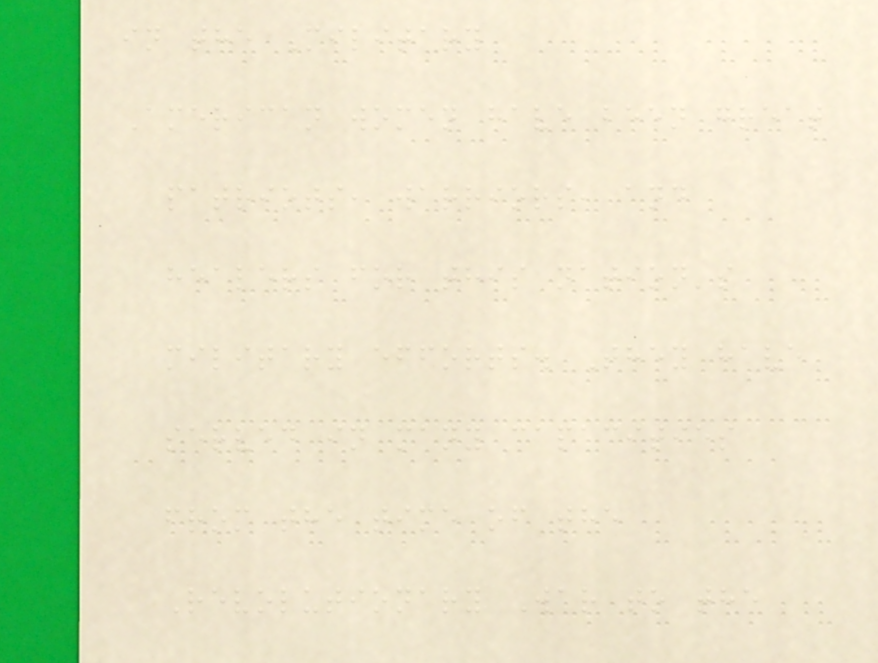in the Military
American women have been great
patriots, warriors, and
healers for this nation's
military efforts. They have
served in many capacities
from the time of the
Revolutionary War to the
